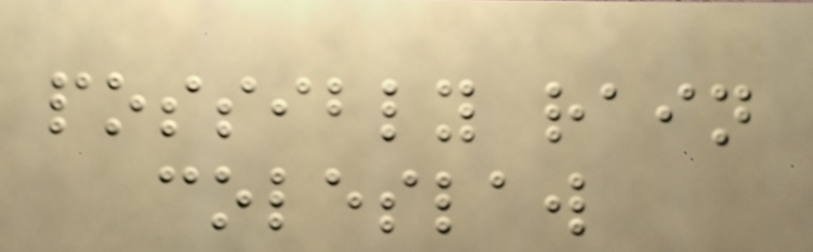possibly rain
coleslaw
